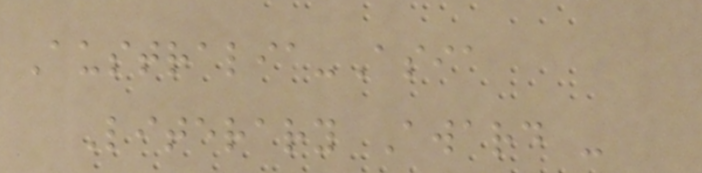Australia-Asia
Literary Award -
